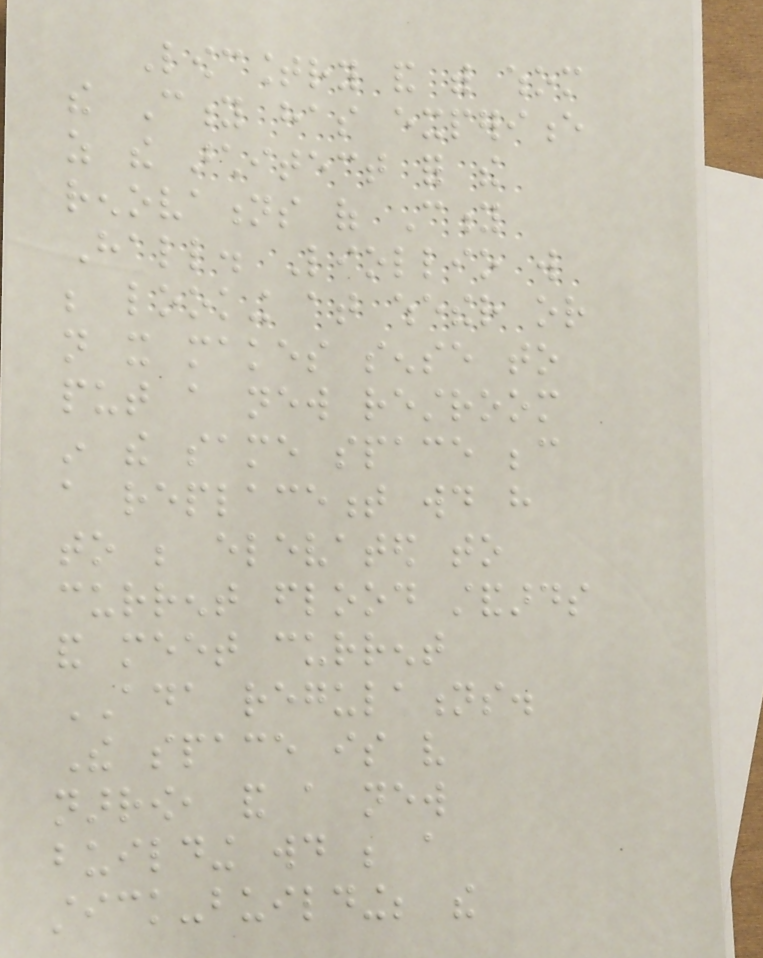Lowcountry and with whom
the City has experience
as the architect for the
renovations of City
Hall. Liollio will
be looking at whether or
not it makes sense to
put a new restroom
in the same space because
a replacement would have
to be elevated to
current flood standards
and meet current
ADA regulations.
The space is very
narrow, and a new
building would be a
stick-building; the
